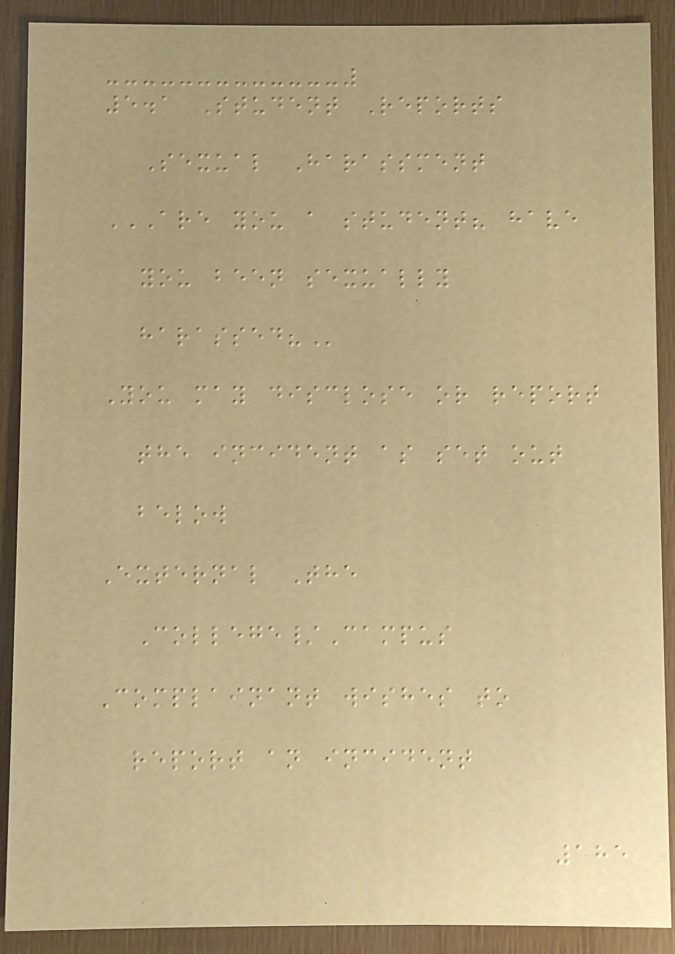5.1 Student Reports
Sexual Harassment
ARE YOU A STUDENT? HAVE
YOU BEEN SEXUALLY
HARASSED?
You may disclose or report
the incident as set out
below
External The
College/Campus
Complainant wishes to
report an incident
185
